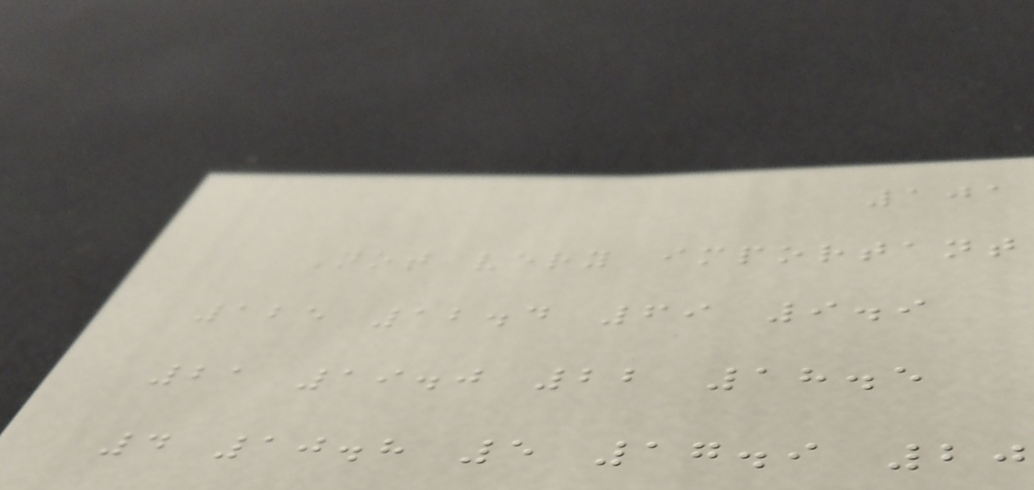101
Not very important
125 12.4 69 9.9
21 19.0 22 18.5
4 10.8 5 17.9 20
